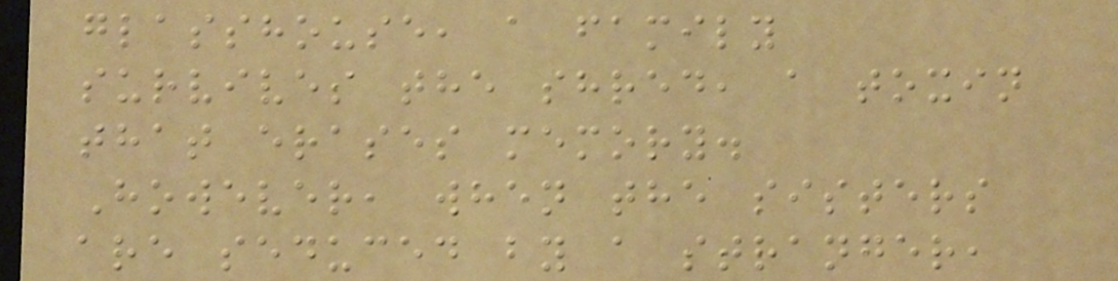glasshouse, a family
survives the shred, a toxin
that erases memory.
However, when the sisters
are seduced by a stranger,
